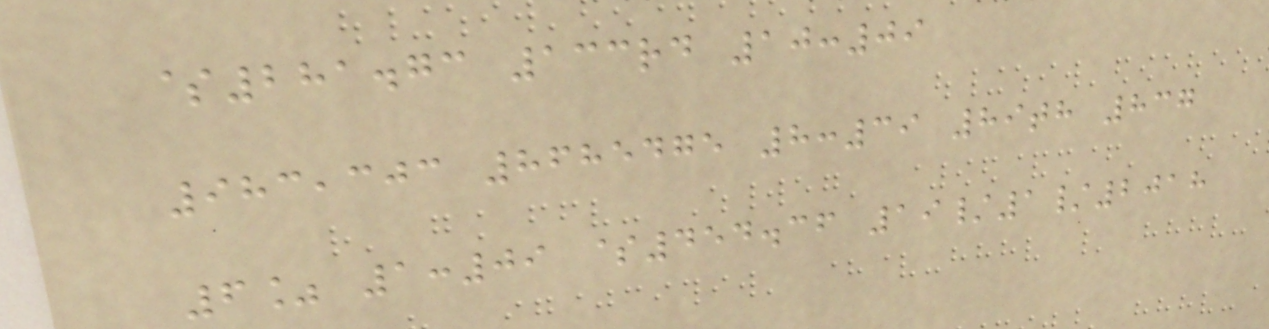$281.73 133rd 10:09
983,303 8685475 8:39 89th 837
6% 1:09 $454.36 19/1/2018
